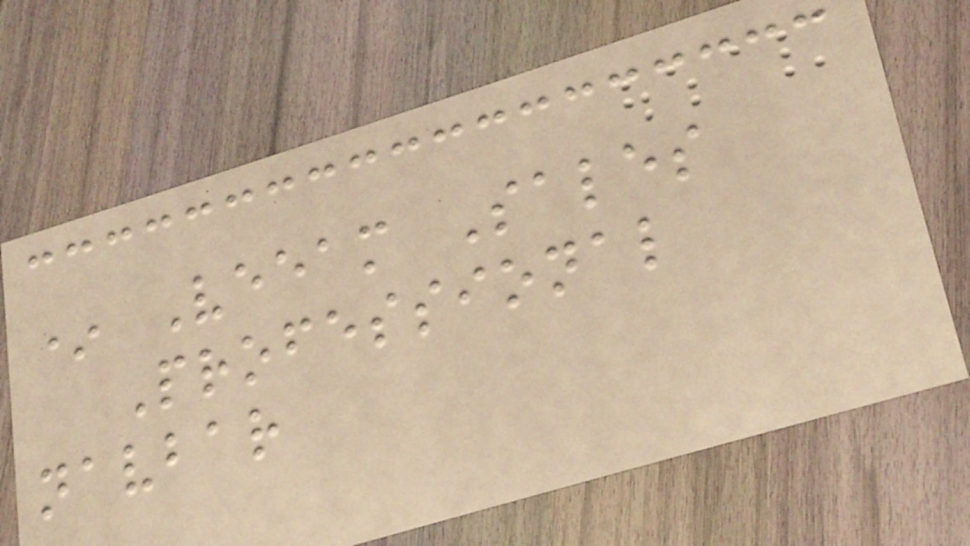* Veeam Sales
Professional
navbar
